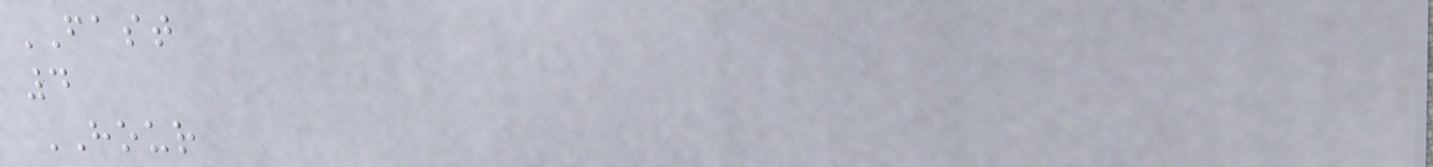FAST
4
HOUR
